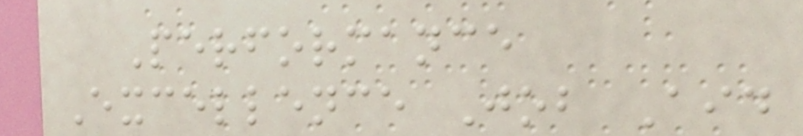Performance
Excellence Job Aid
